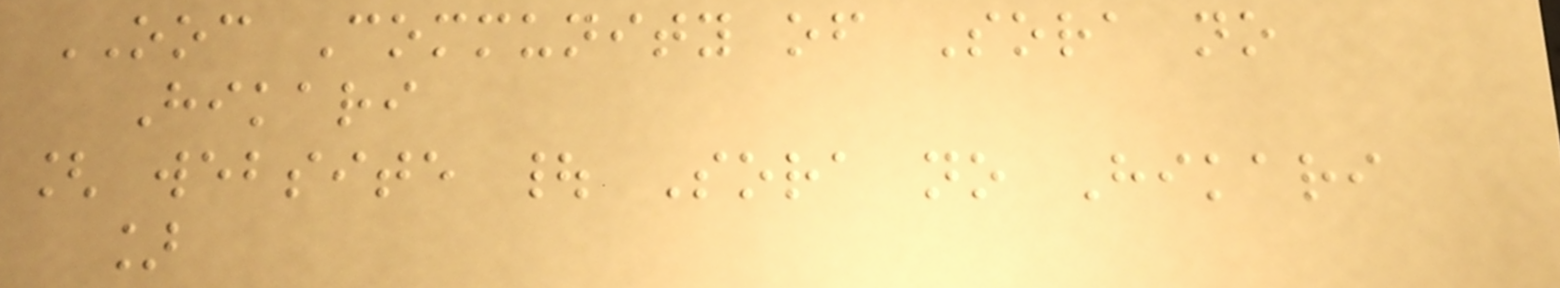OOC Community of Sora no
Hikari
[ website | Sora no Hikari
]
